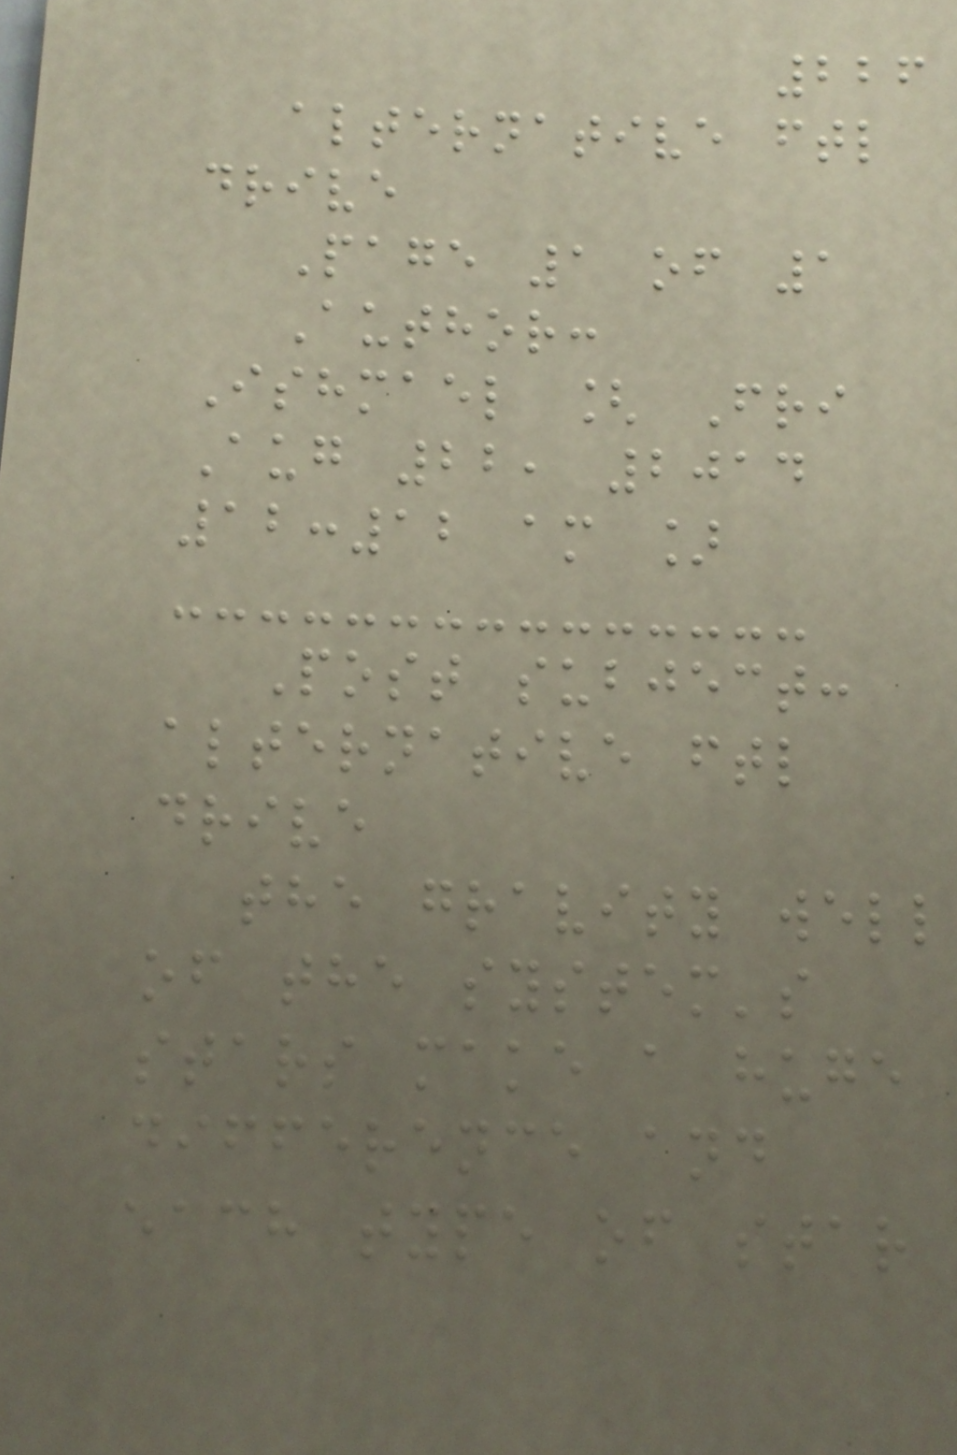226
alternative ftl
drive
Page 1 of 1
Author:
Ishmael [ Fri
Aug 22, 2014
12:12 am ]
Post subject:
alternative ftl
drive
the gravity well
of the system's
stars make a huge
difference and
each type of star
